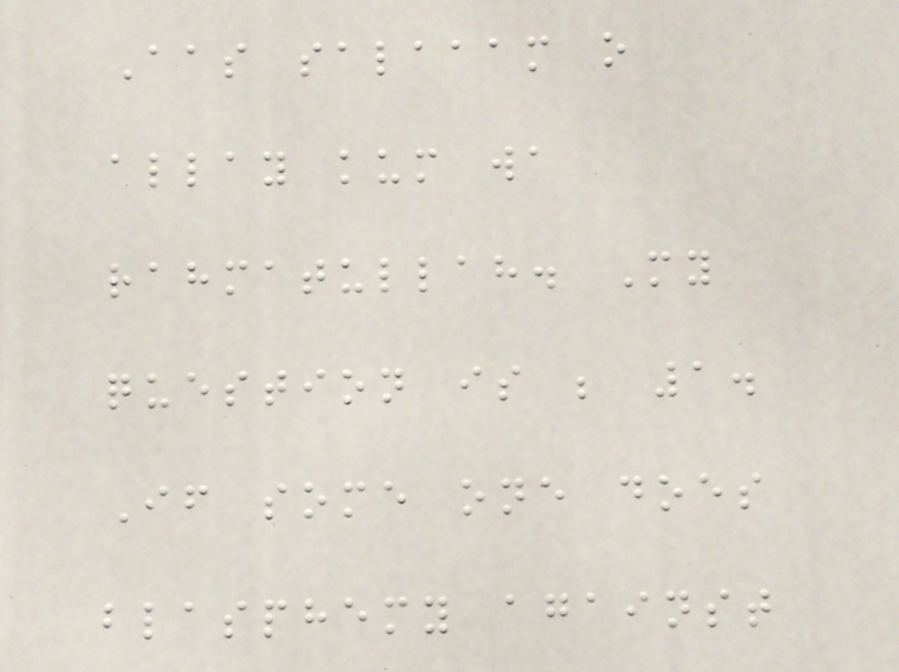Aas salaaam o
allay kum wa
rahmatullah. My
question is ; 1.
If some one does
blasphemy against
